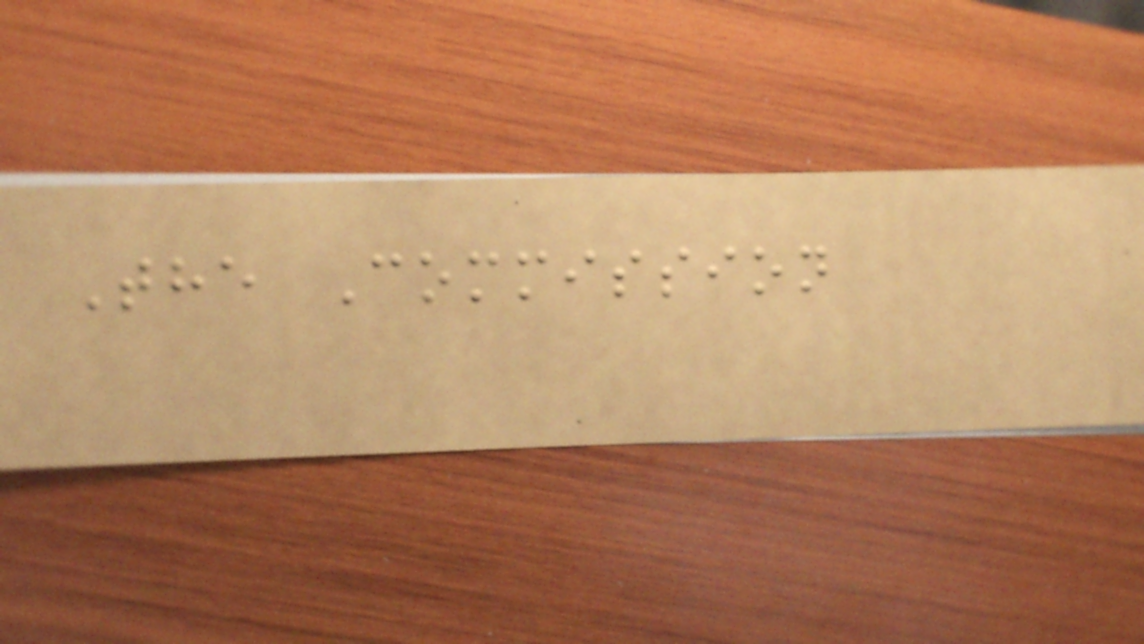The Commission
